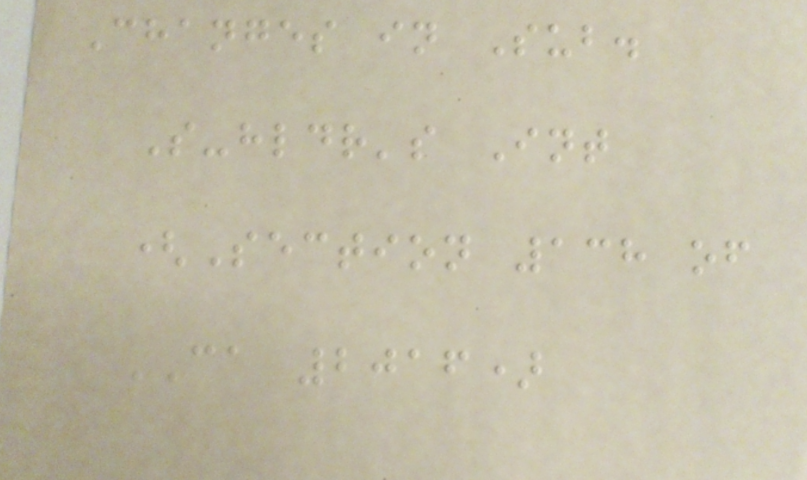Changes in Sub.
S-hldr's Int
(Section 138 of
CA 2016)
